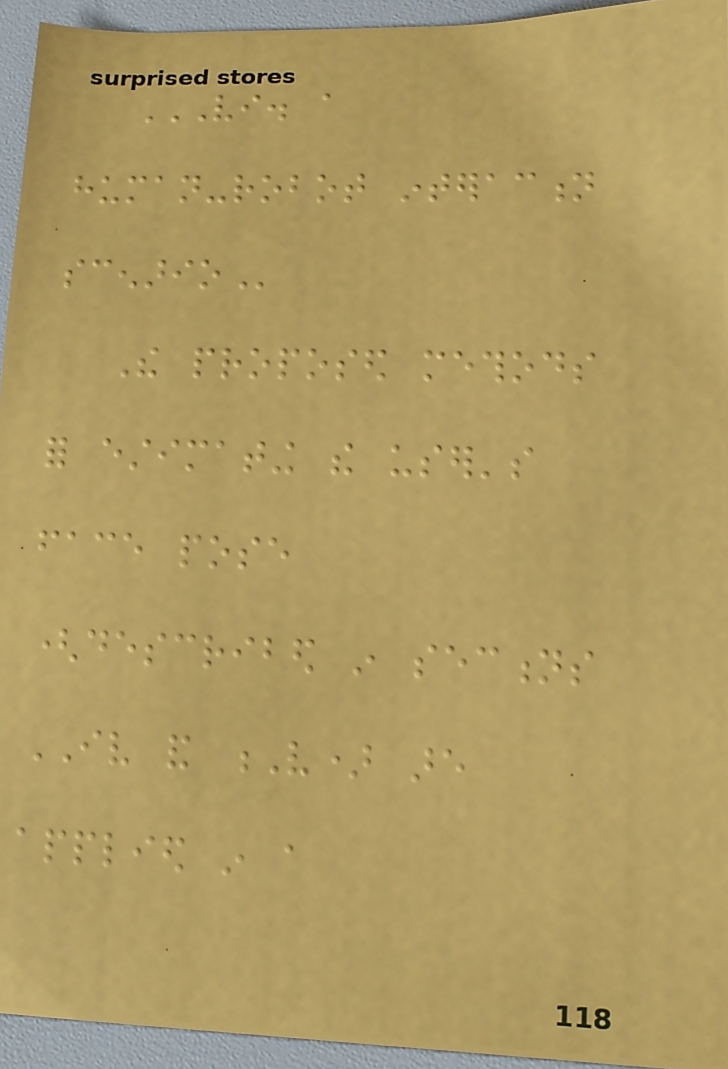VI. A
HUMAN-ROBOT INTERACTION
SCENARIO
The proposed methods
for estimating the user's
face pose
(described in sections
IV and V) are
applied in a
